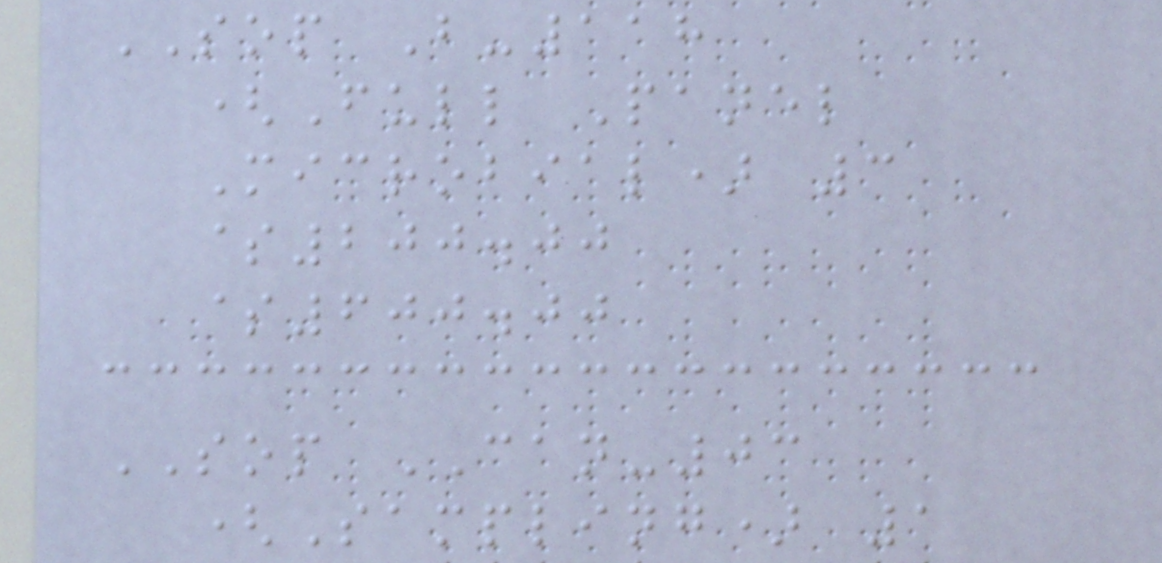SOP B-118
(Full Panel
Microbial) 3
$200.00
$600.00
SOP CAN-03
(Sampling) 1
